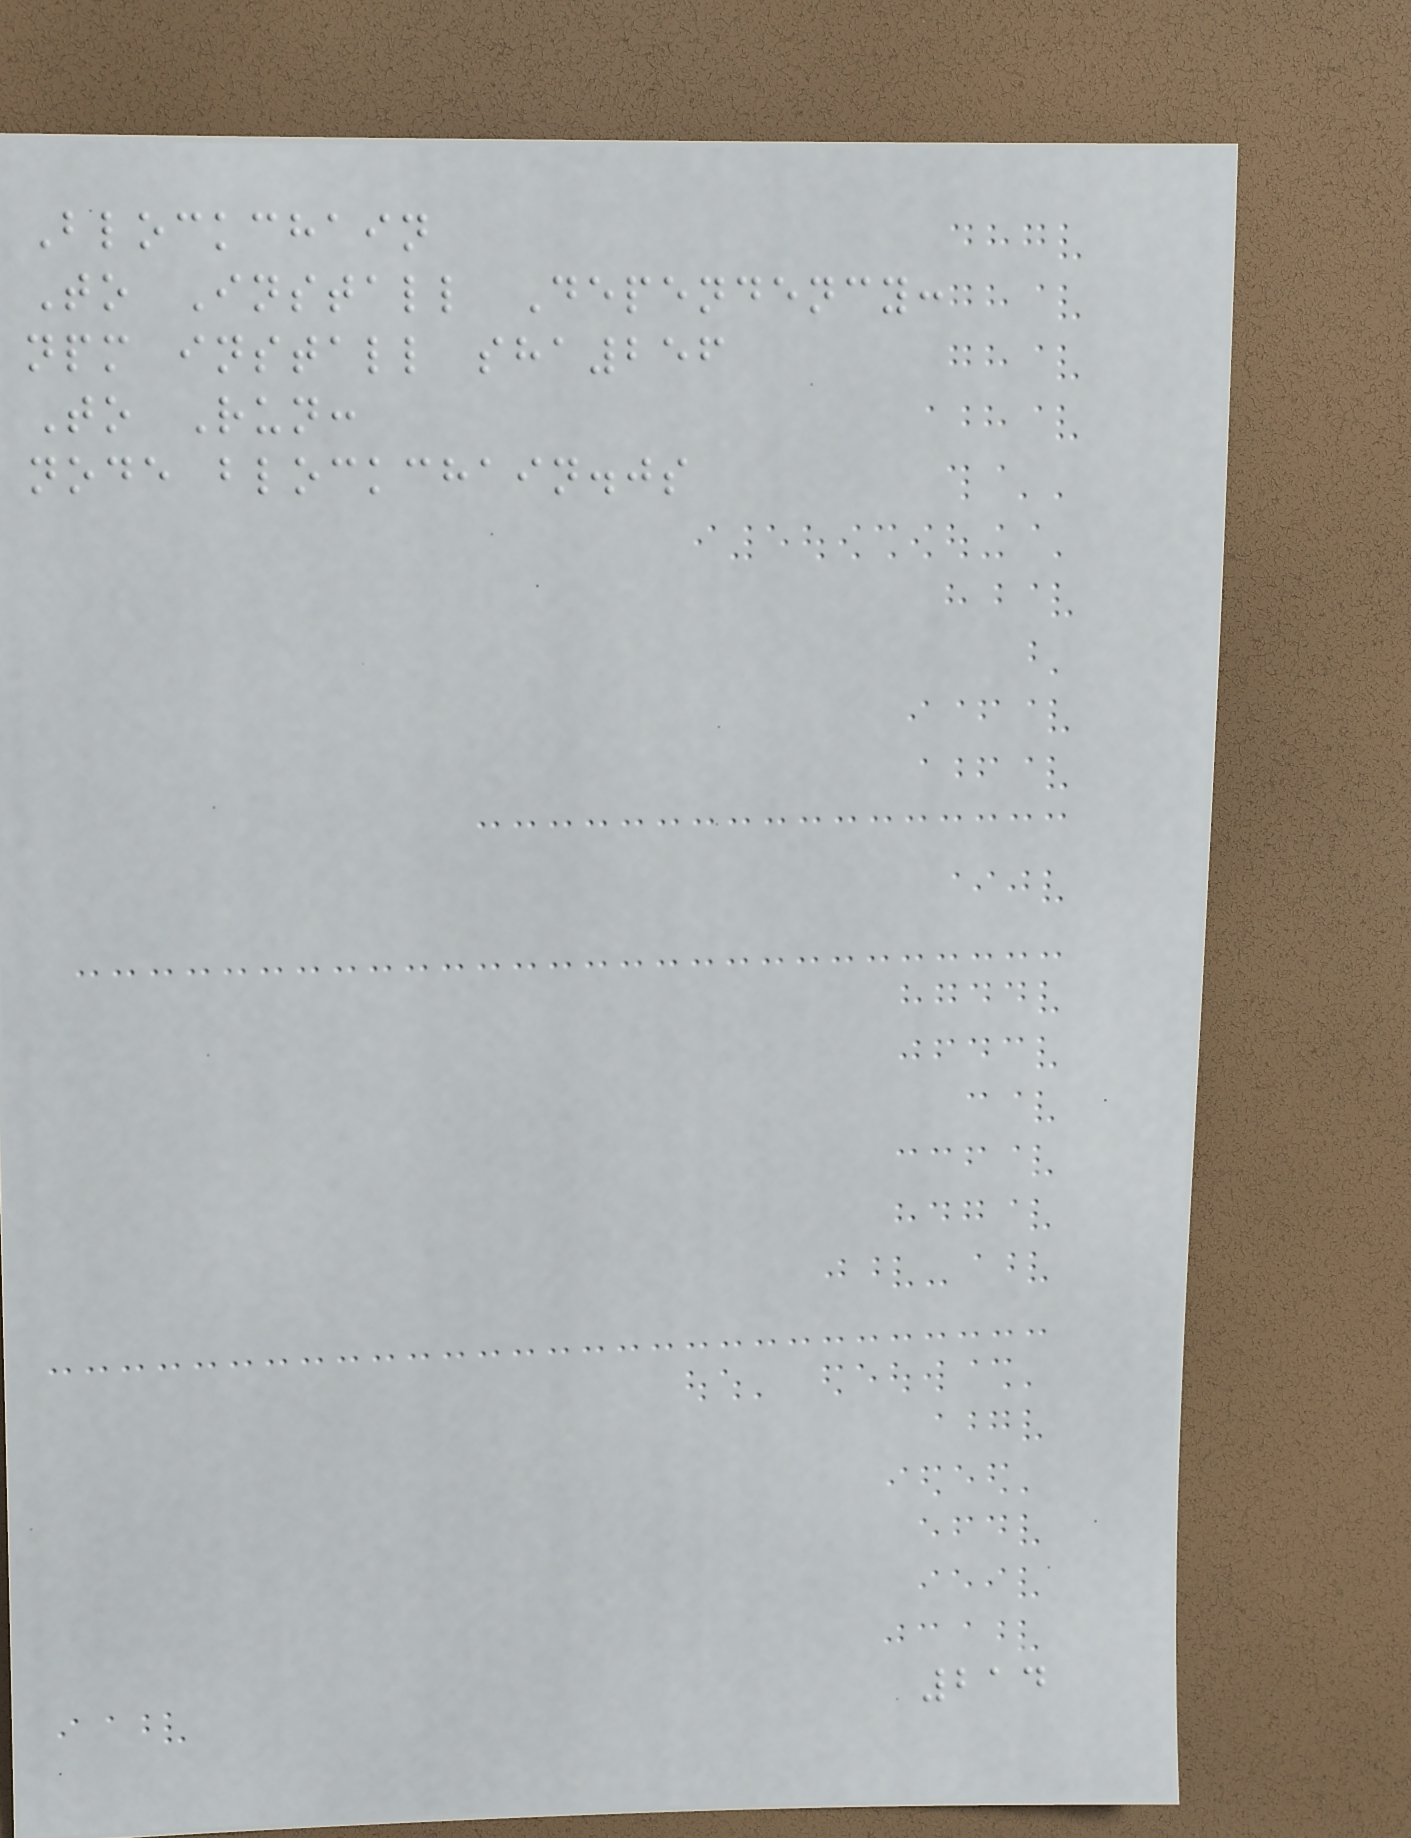Blockchain
To Install Dependency:
npm install sha256
To Run:
node blockchain.js
214
